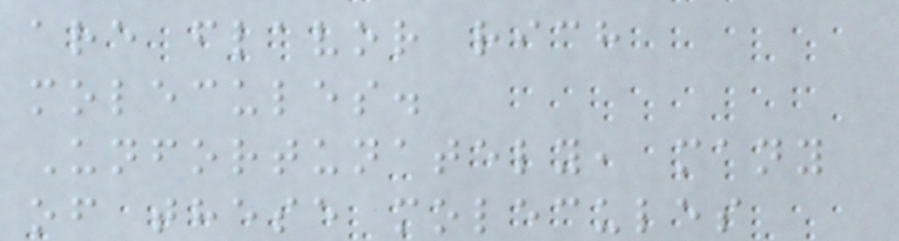are flavor rich
molecules.
Unfortunately, many
of these molecules
